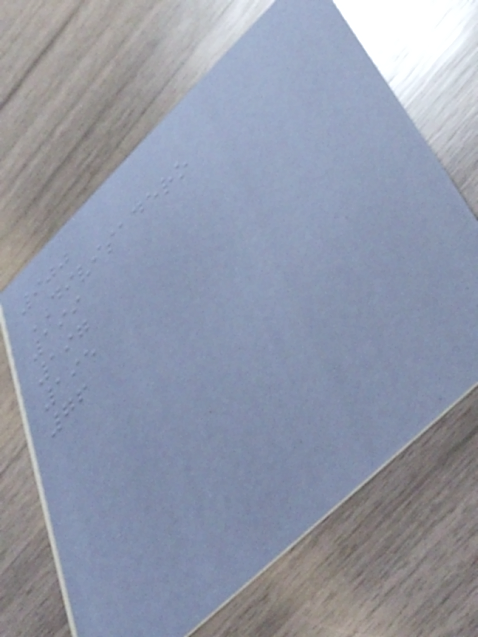900
DIVISADERO
199
197
195
76
